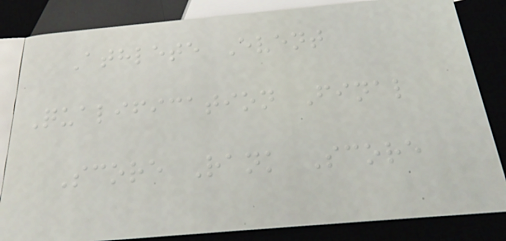Athlete Event
Qualification Final
Score Rank Score
